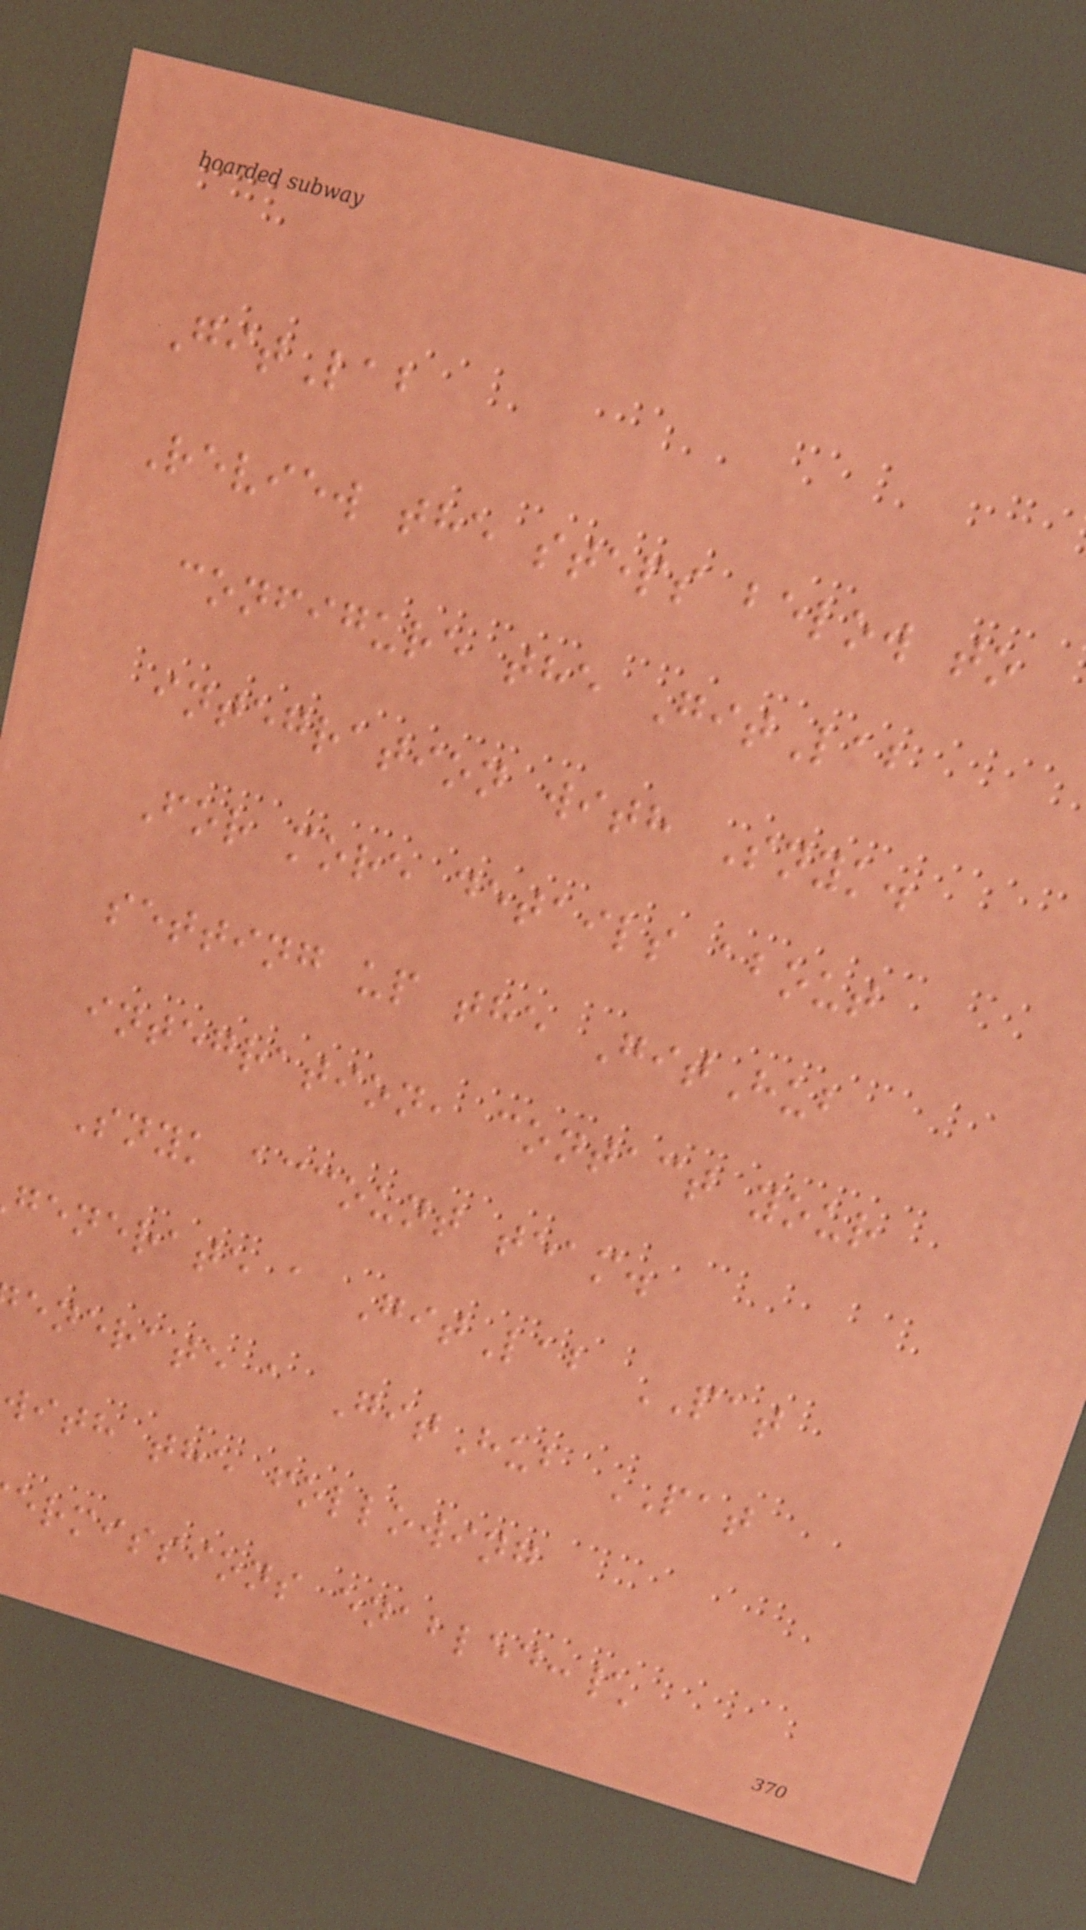GitLab
Review the steps below to
configure the GitLab
integration with Snyk.
For more details about
setting up the GitHub
integration, contact your
Snyk account team.
generate a GitLab PAT
enerate a GitHub PAT
with the following
ermissions enabled:\
